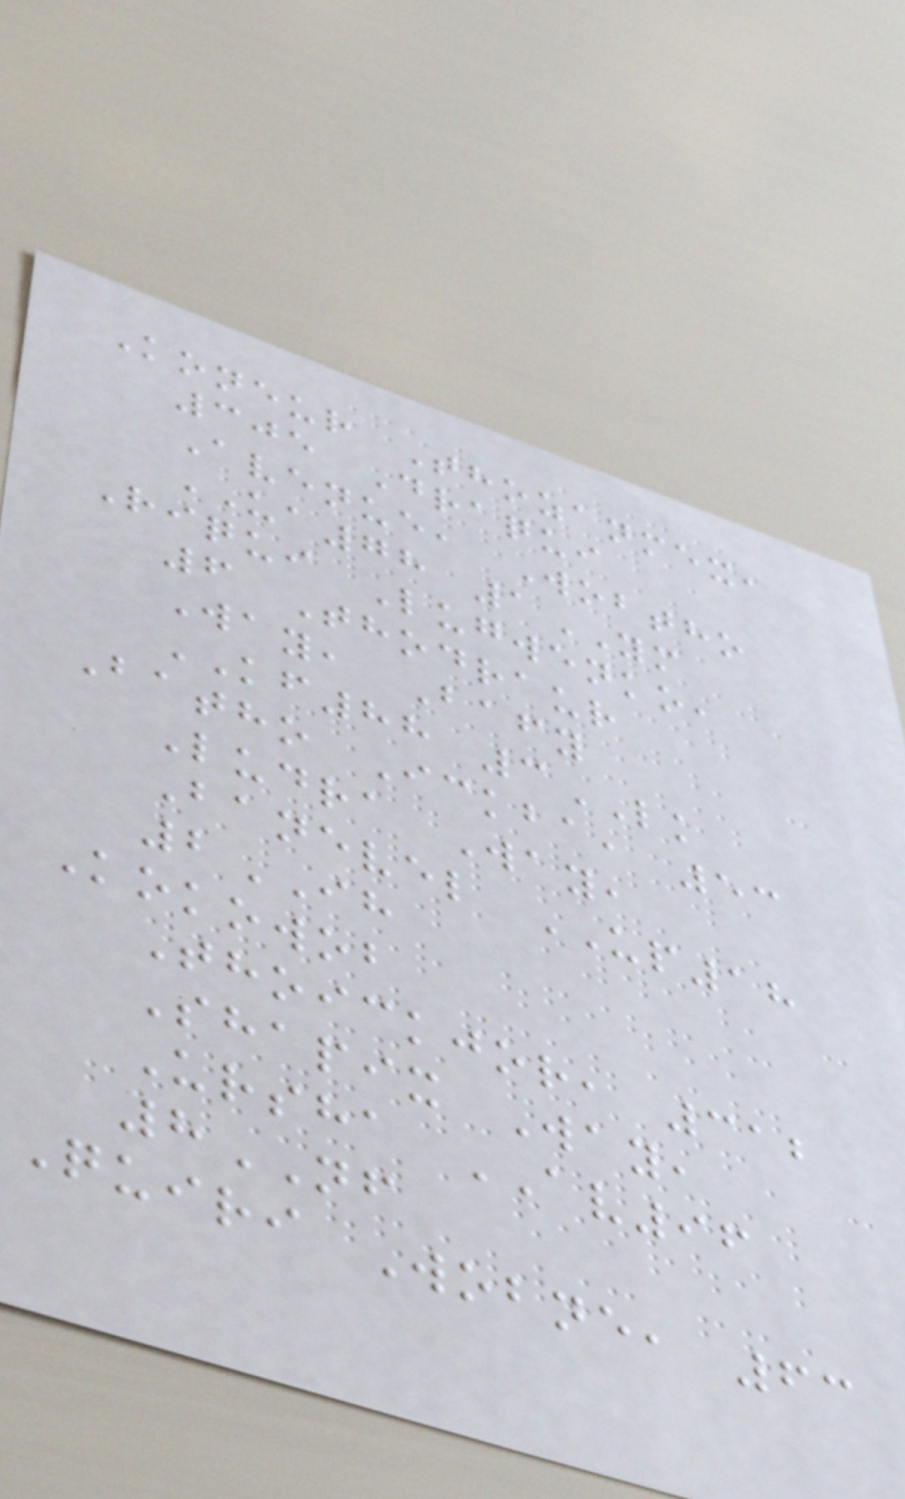Koneur Thozanmex,
305 Draqui
Avenue, Wobtho
UA78 1YM
Riqui Lugwenko,
6 Thodraur
Way, Bafy
KF88 3LK
Batho Ickba, 53
Ludra Way,
Banevel UP18
2IH
Kokowob
Thoickjor, 312
Shapix Way,
Ursha AV96
8NF
Quiri Wobne, 63
